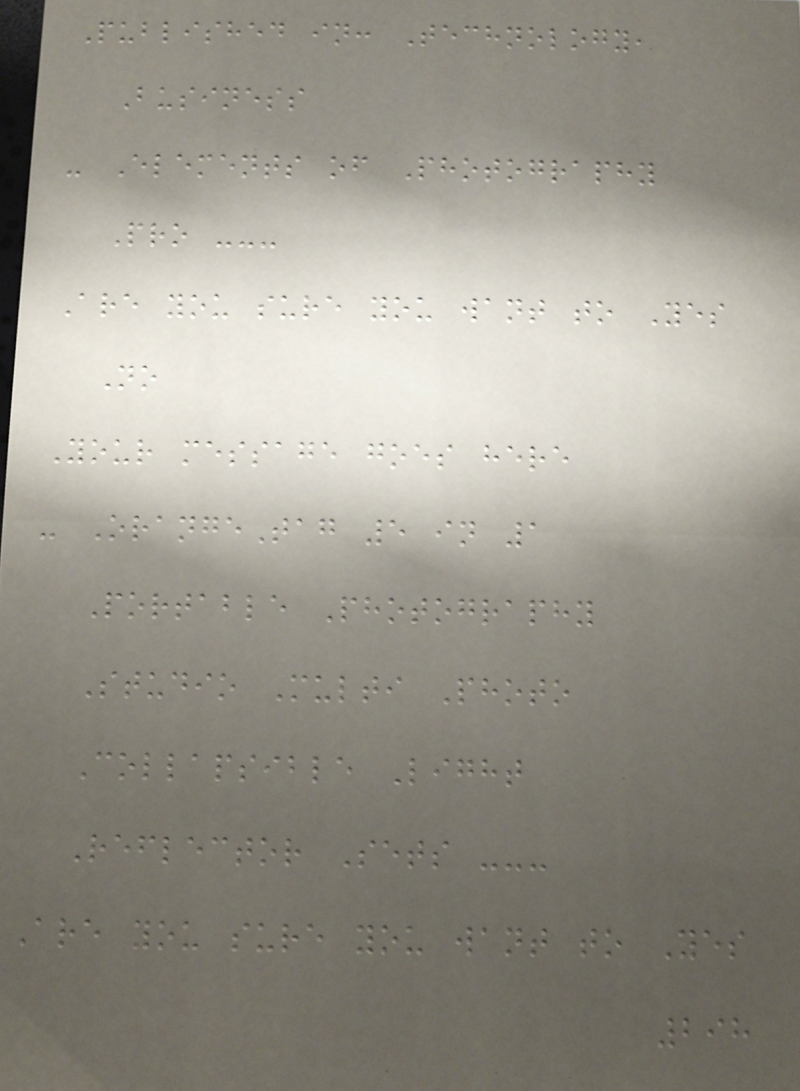Published in: Technology,
Business
- Elements of Photography
Pro ---
Are you sure you want to Yes
No
Your message goes here
- OrangeTag 5 in 1
Portable Photography
Studio Multi Photo
Collapsible Light
Reflector Sets ---
Are you sure you want to Yes
298
